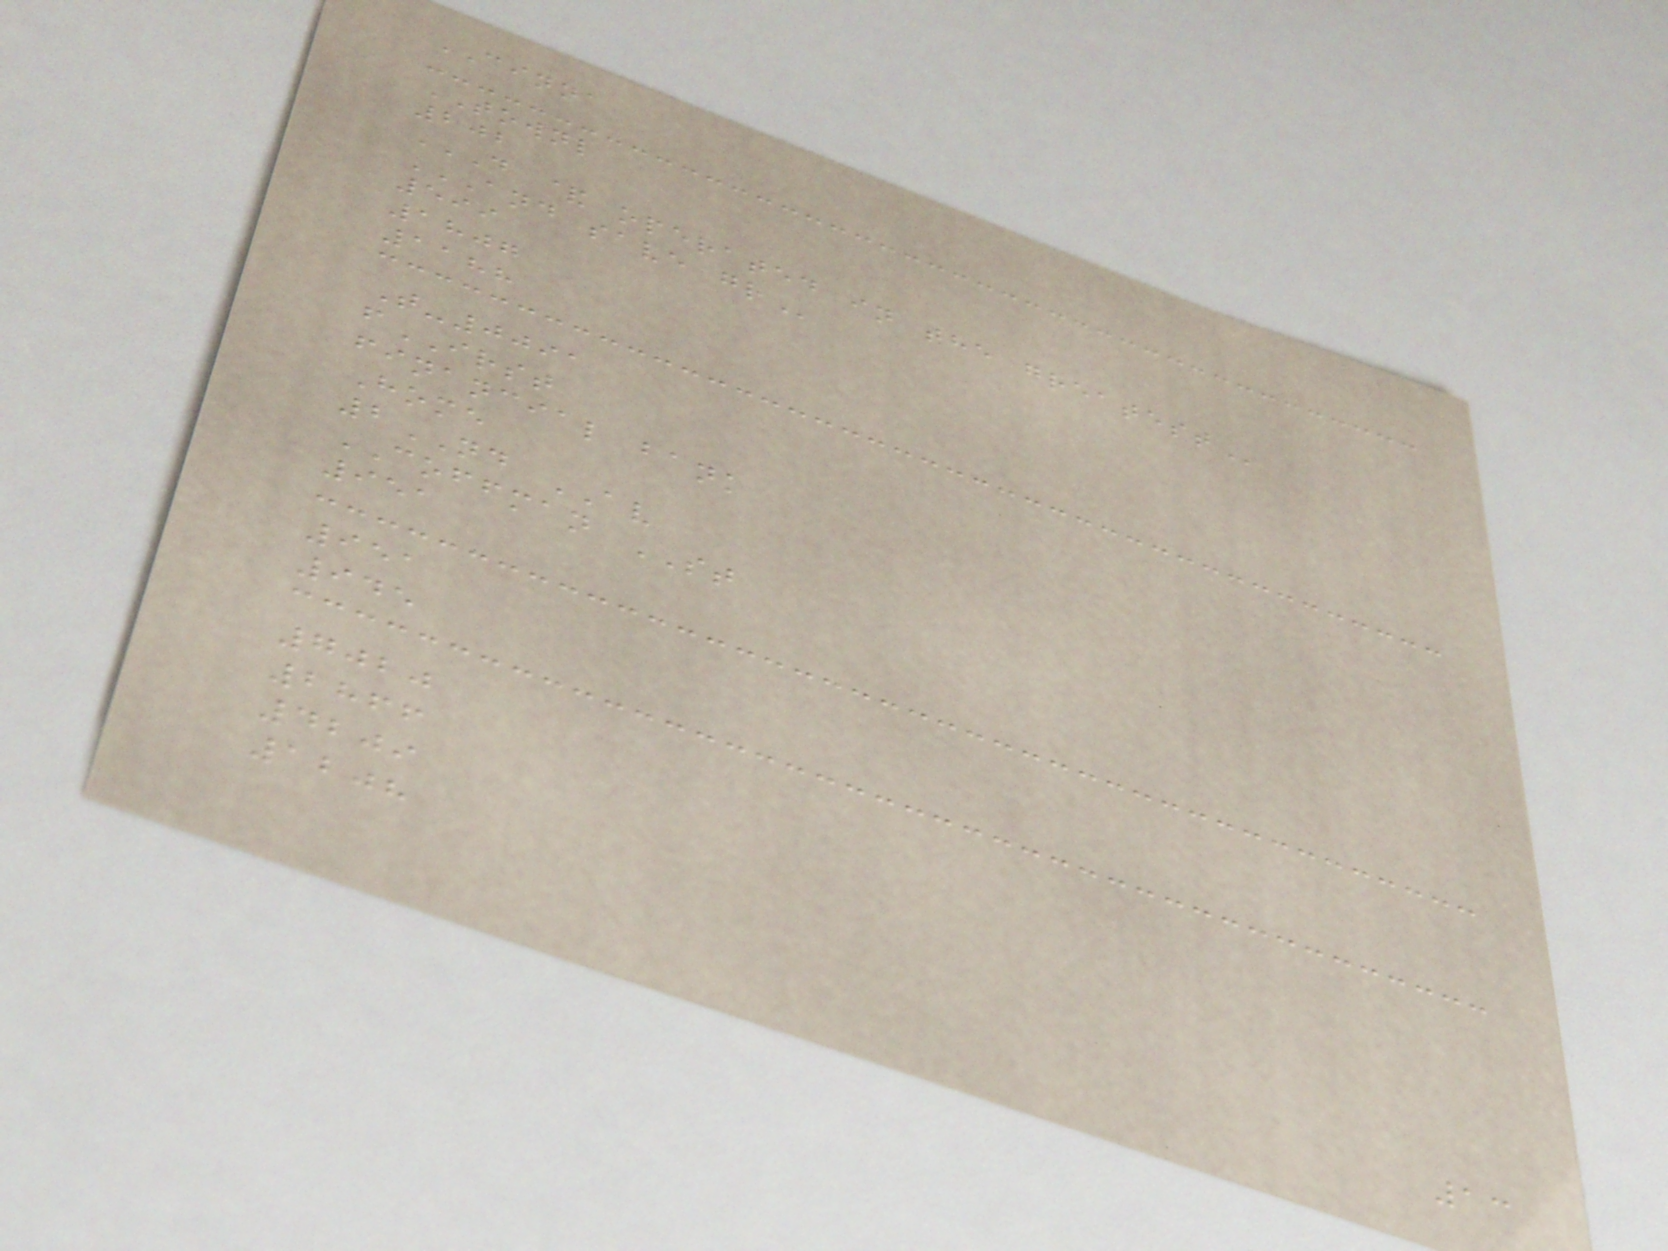CINNA
TOWNL
202
D & OPERATED IN THE GREATEST
AND SAVE GR
599
1807
1188
T-0091
fIRST
financial bank
Home
2ND AV
COFFMAN ST
951
951
945
7020
2866
4209
1208
13
